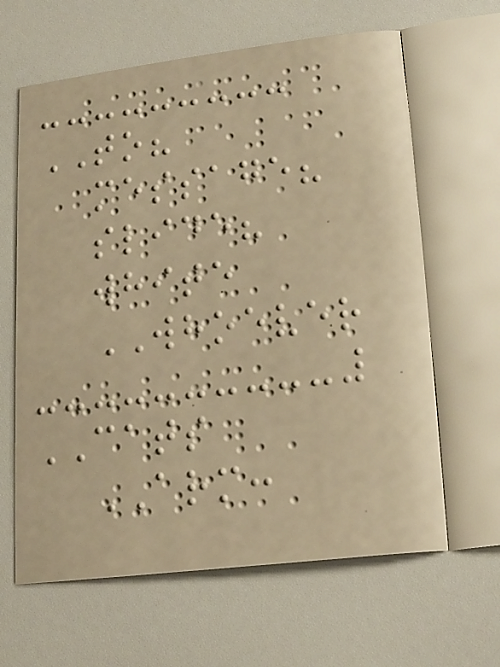TO?
message?
slide?
white
WHOEVER
CATS
ARM:
